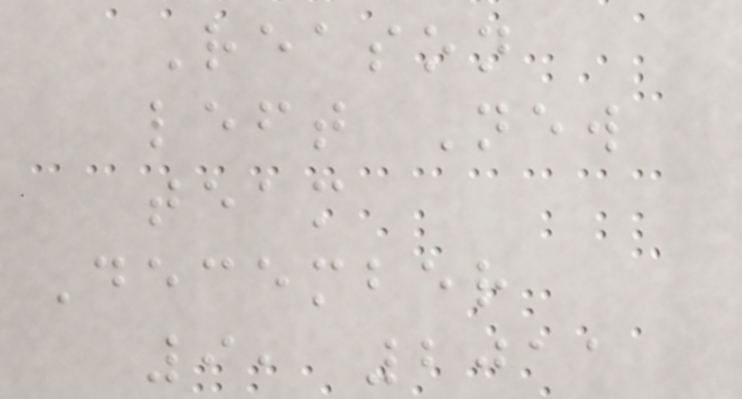Reason
left New
team
December
9, 2011
